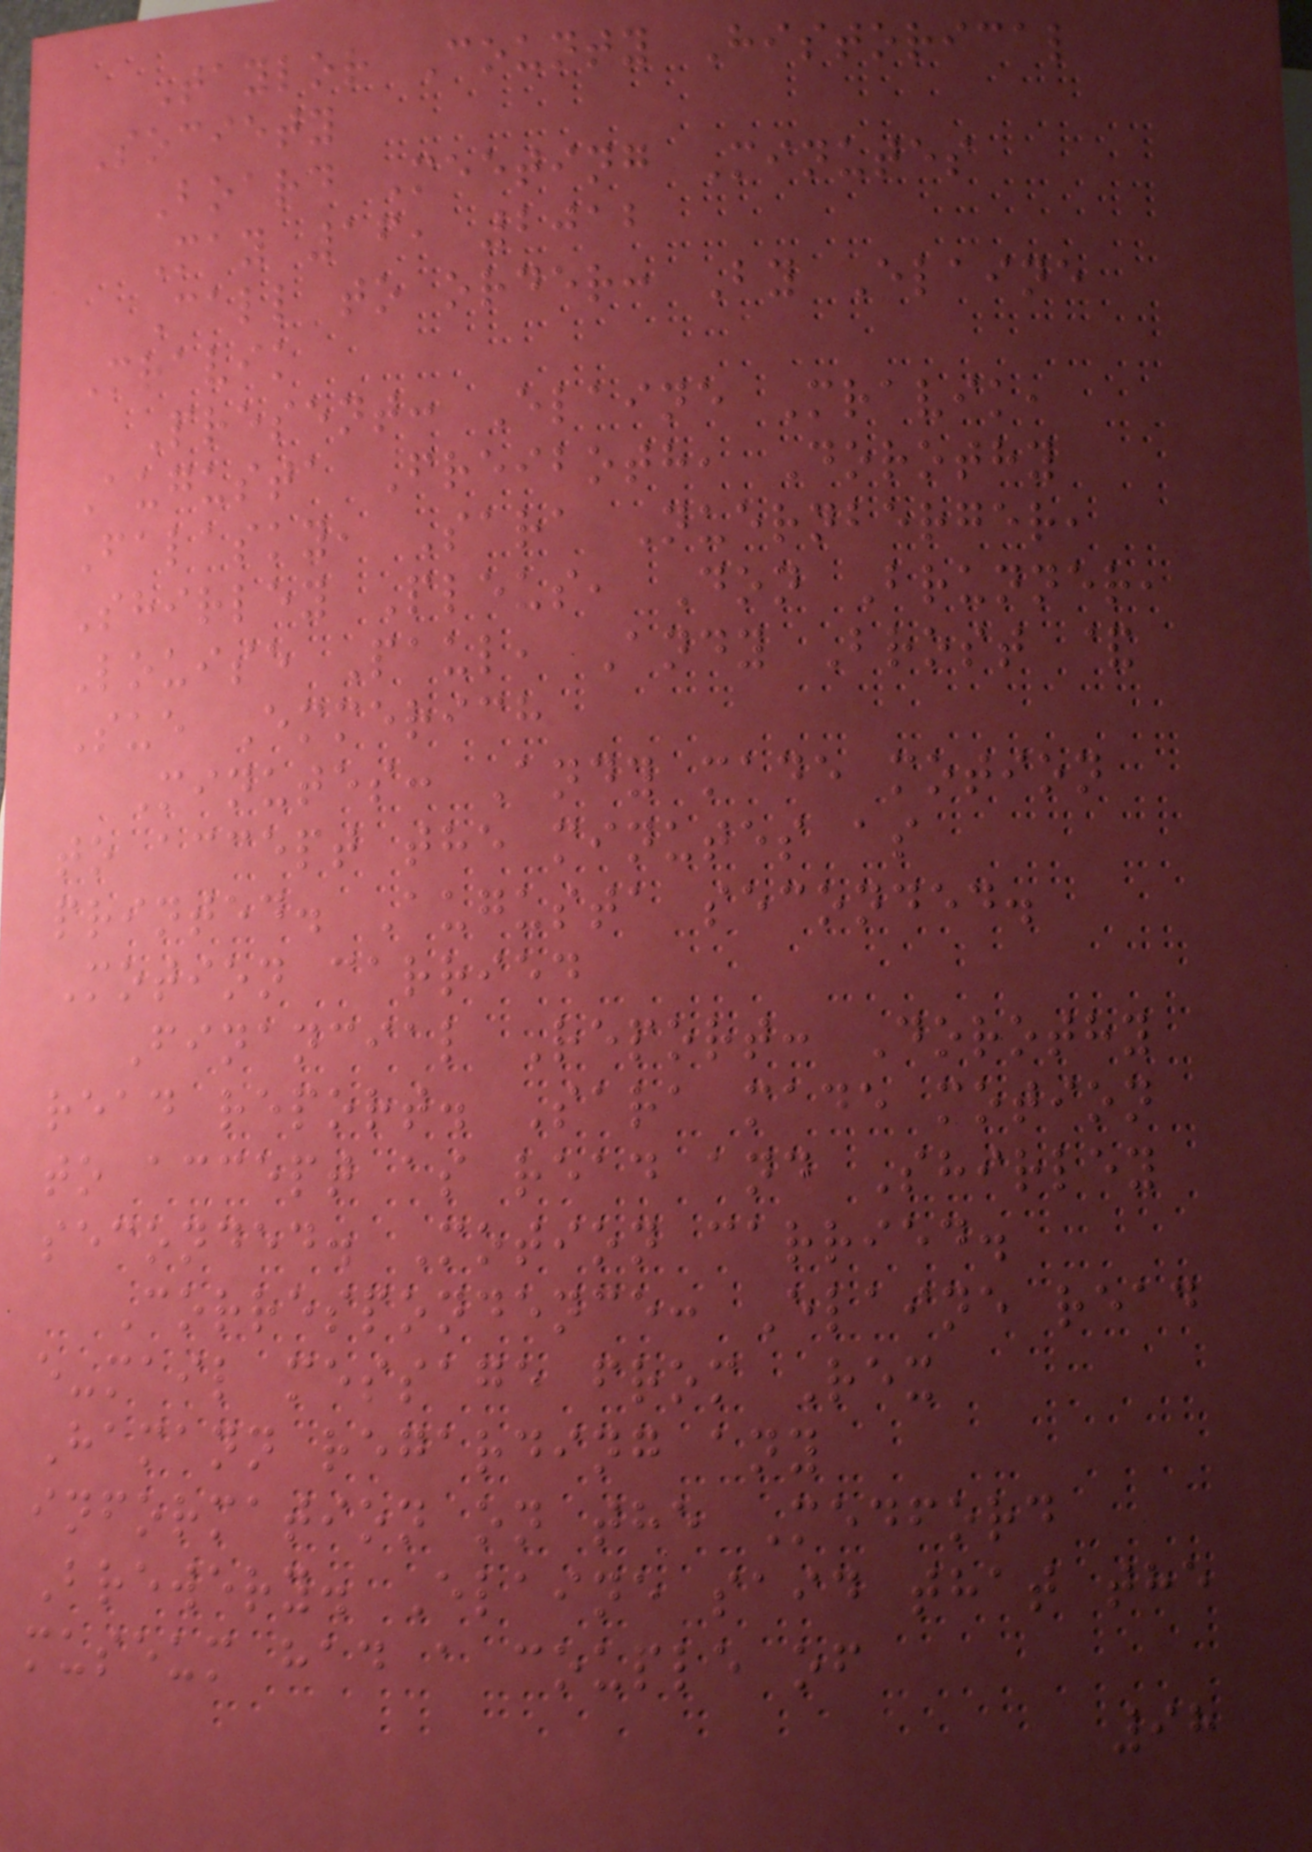Taylor County Historical
Society
Board Meeting Minutes
May 16, 2012
Call to order: By Elaine
Mravik
Present: Elaine Mravik,
Augusta Freiboth, Dorothy
Falasky, Sara Nuernberger,
Shirley Pleus, Don Brunner,
Louise Paul, Andy Brost &
Sue Emmerich
Minutes: Andy made motion
to accept the minutes as
printed. Augusta seconded.
Motion carried
Financial Report: Dorothy
read report. Sara made motion
to accept as read and Shirley
seconded. Motion carried.
Correspondence: Elaine read
e-mail message from Rex
Hamann regarding any
information on the Medford
Brewery. Elaine said that the
museum had a couple of
98
